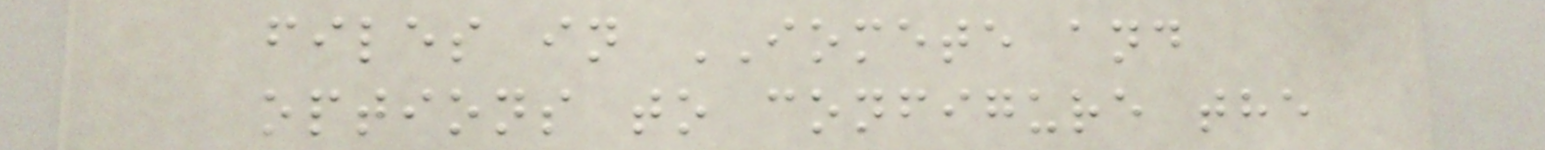files in IOMETE and
options to configure the
